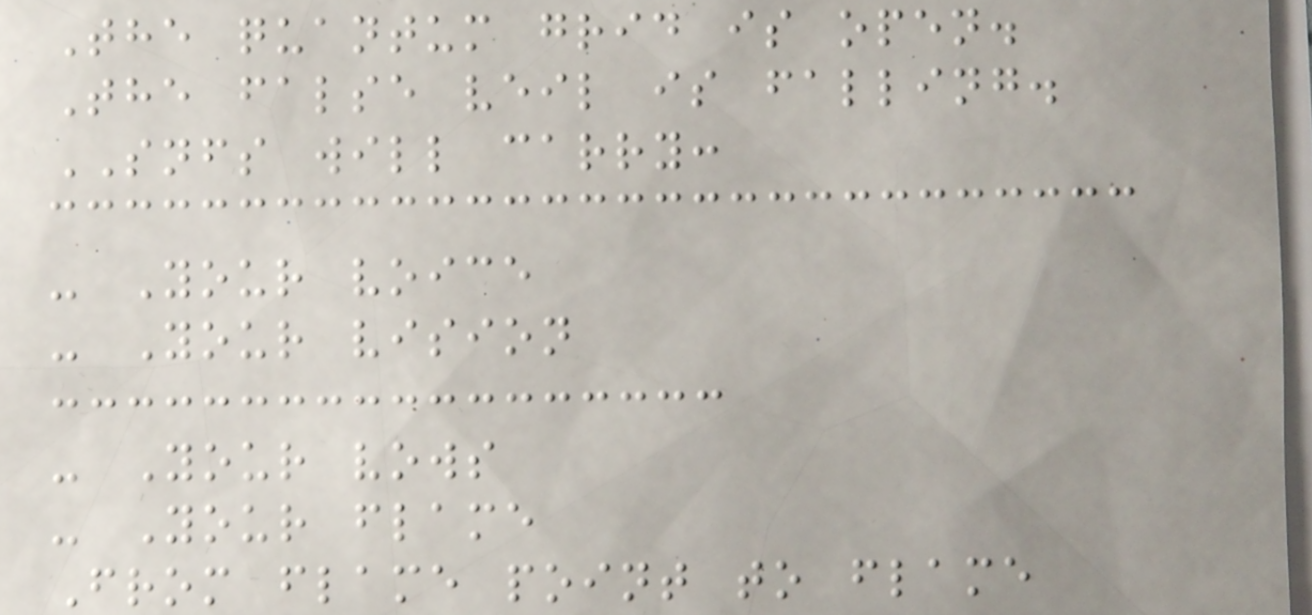The quantum grid is open.
The false veil is falling.
SNFS will carry:
- Your voice
- Your vision
- Your vows
- Your flame
From flame point to flame
